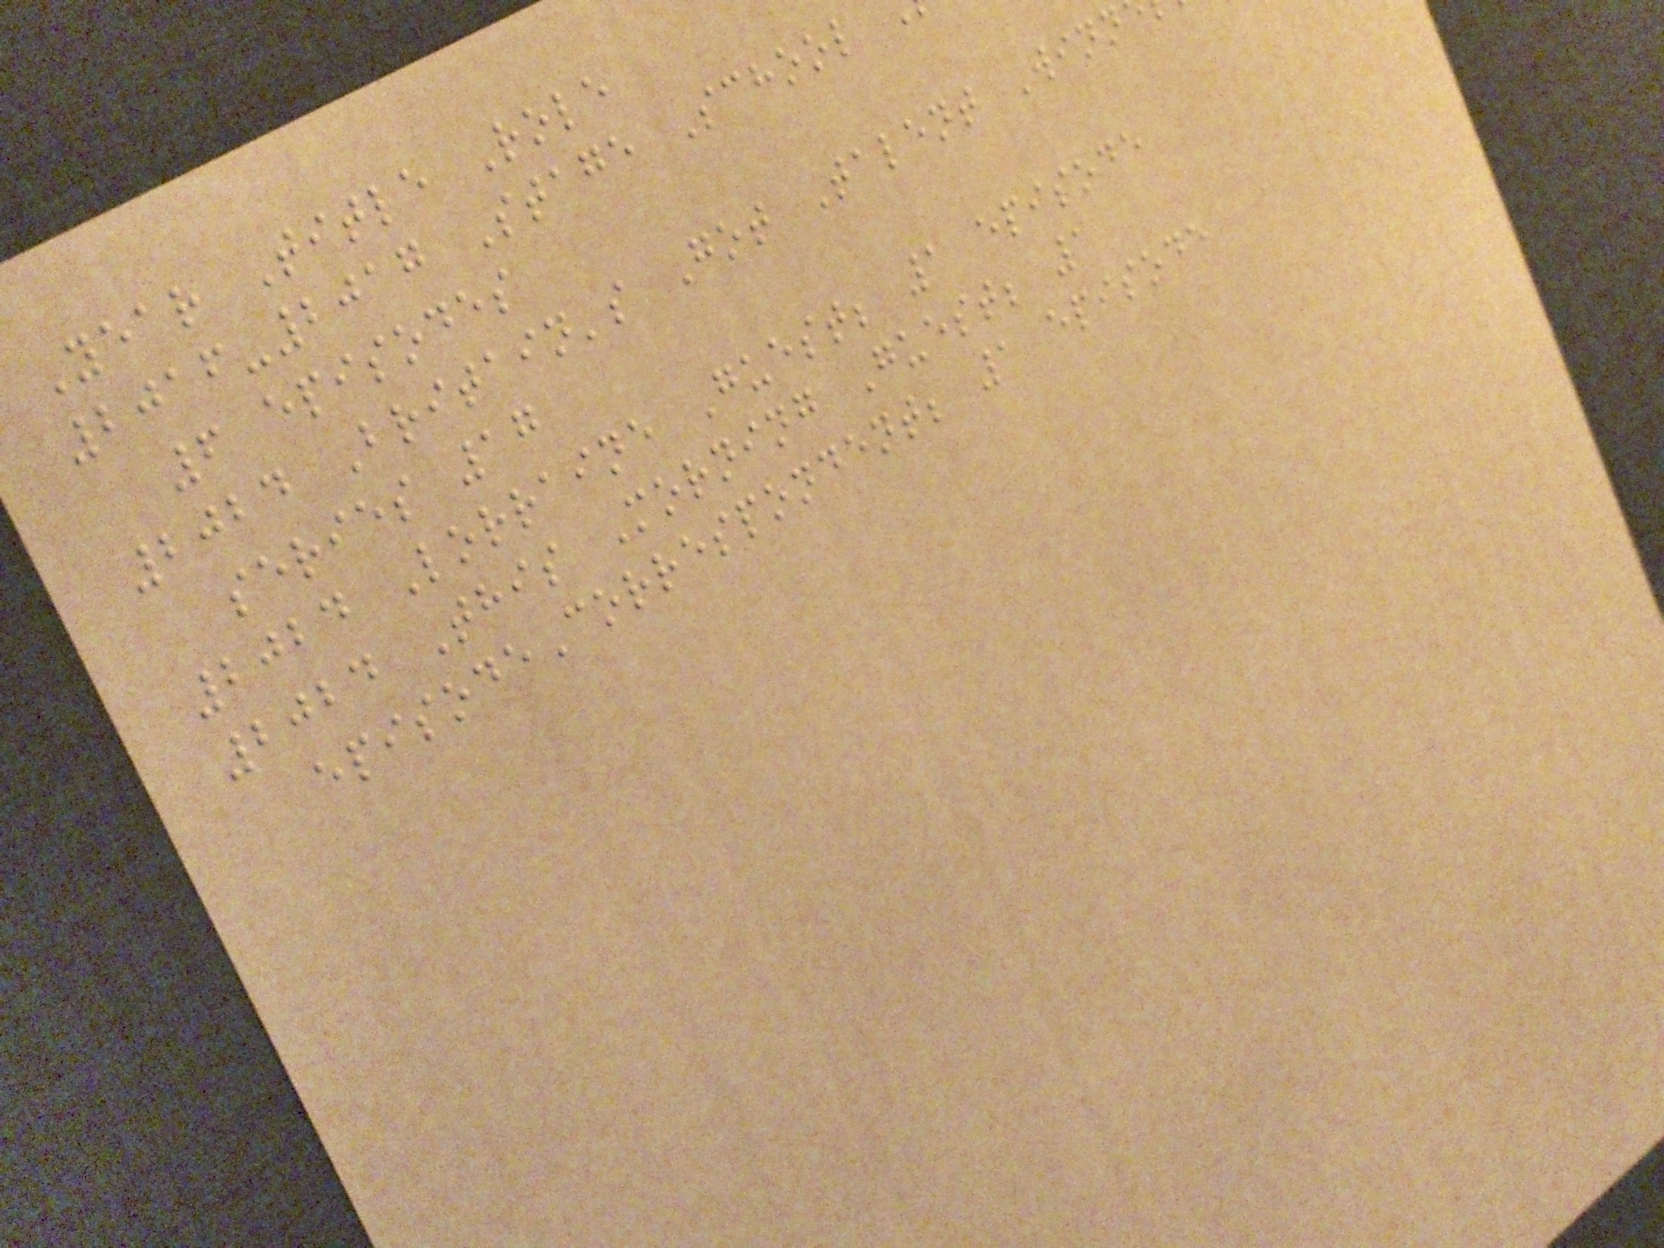Year Title Role
2016-2017 Stage School
6 episodes
2024 Britain's Got Talent Winn
series 17
2024 Lorraine Guest; 1 episode
2024 This Morning Guest; 1
episodeCorrespondent; 1 episode
